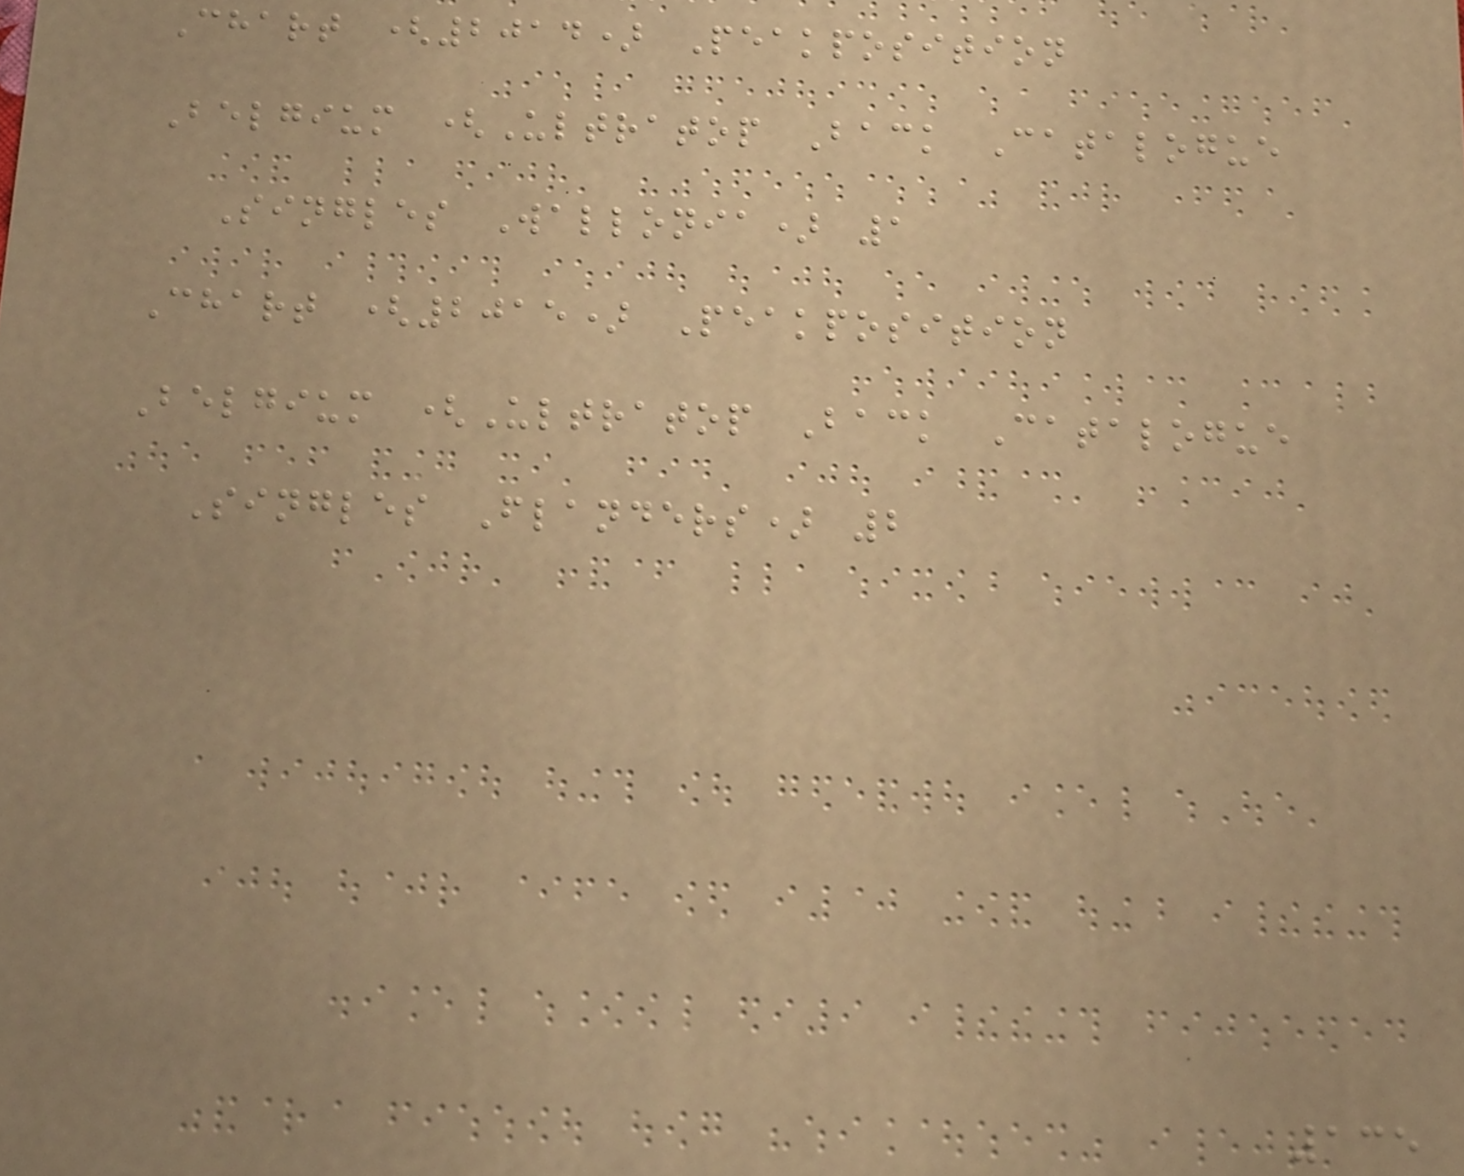Chart (2014) Peakposition
Belgium (Ultratop Back Catalogue
Singles Wallonia) 1
Chart (2015) Peakposition
Belgium (Ultratop Back Catalogue
Singles Flanders) 2
135
